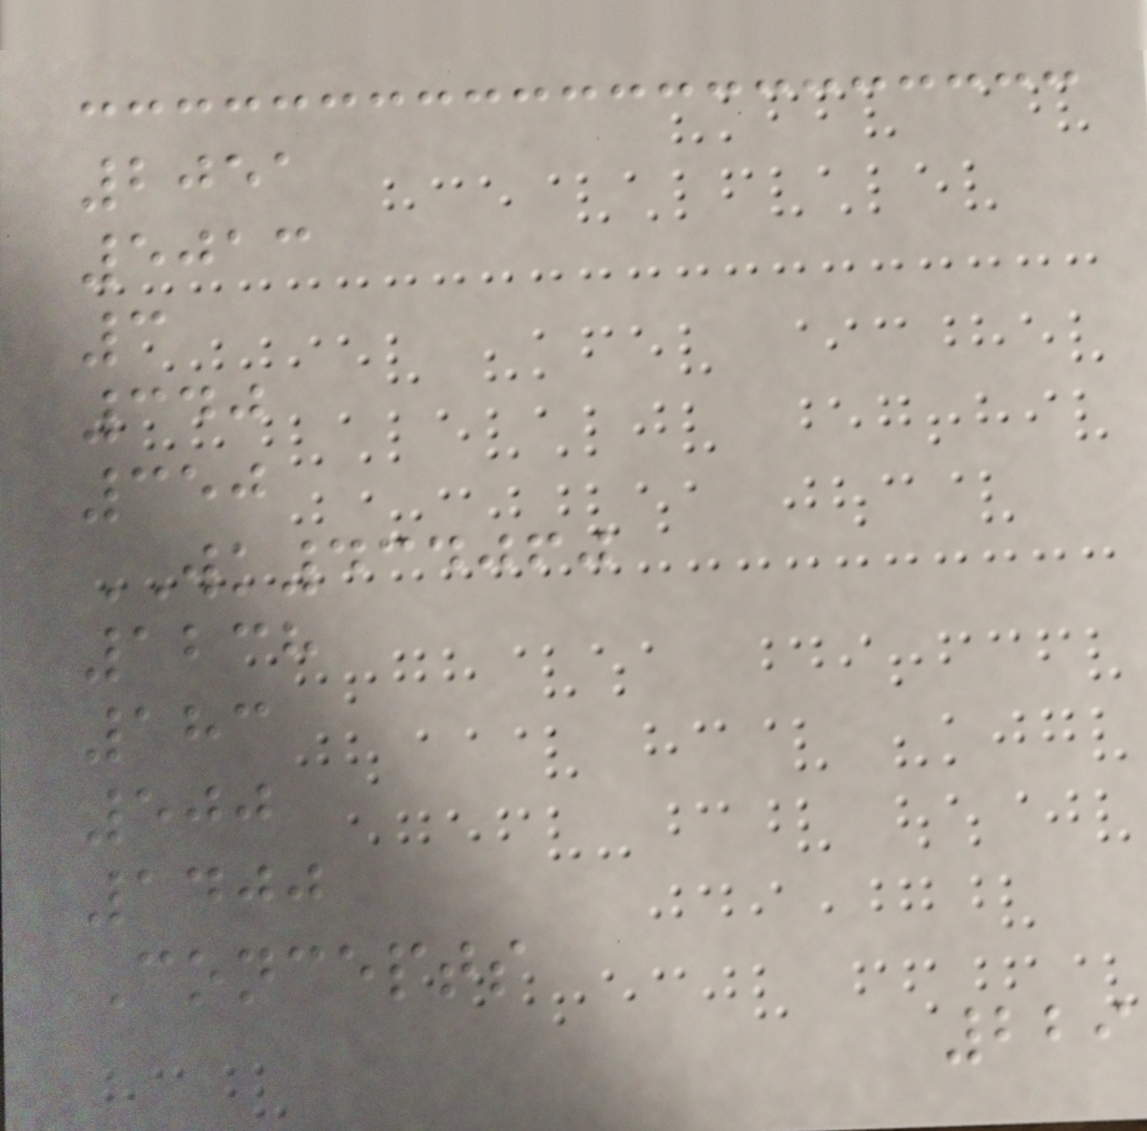2051
5013
3
340
350
WK434060
1238
183
500
1400
Concepts
229
